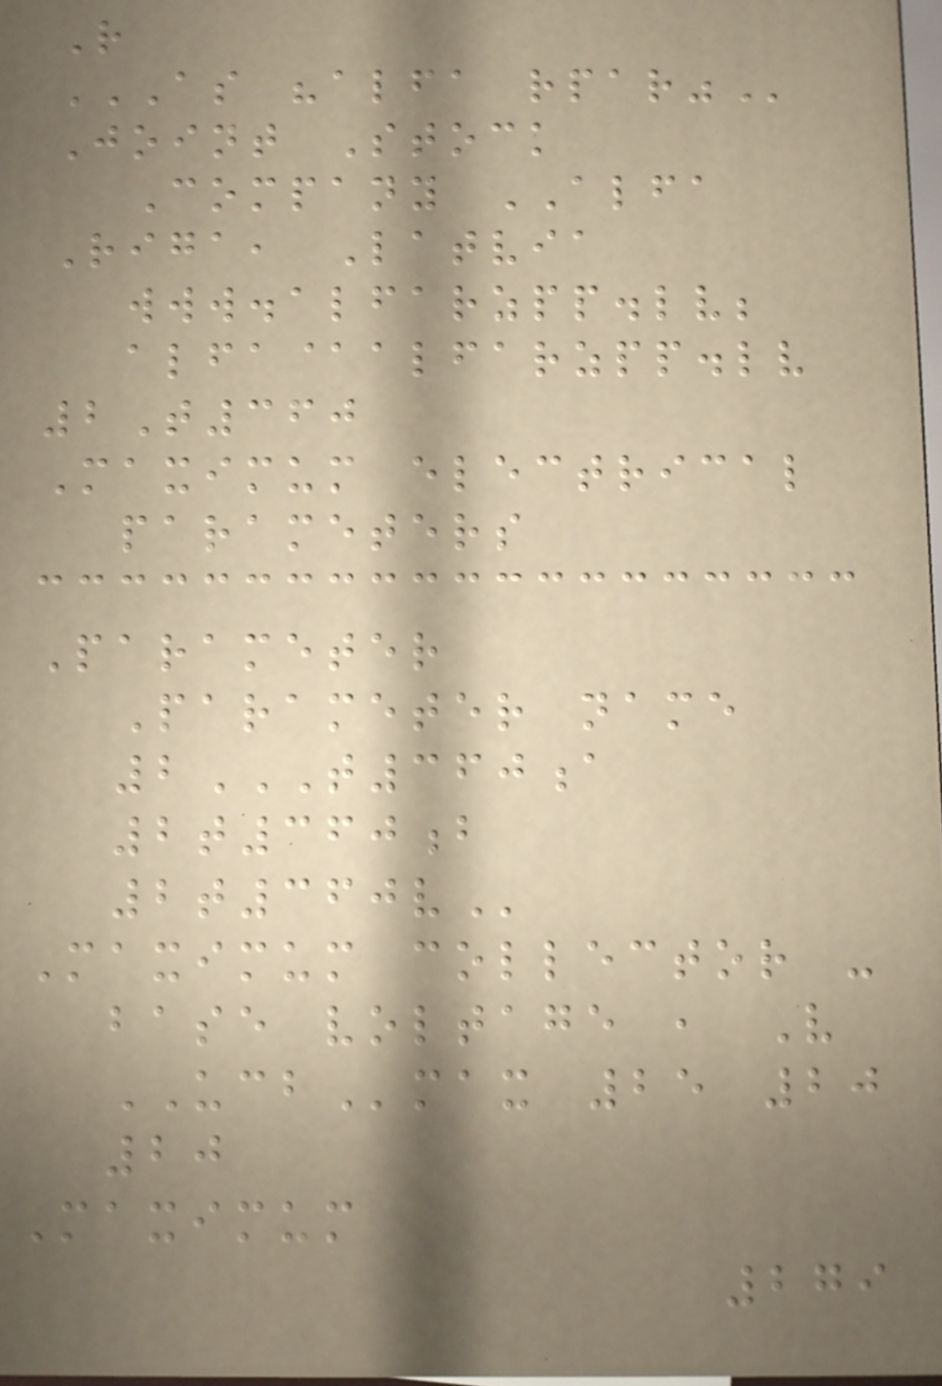R
AS "ALFA RPAR"
Joint Stock
Company ALFA
Riga, Latvia
www.alfarzpp.lv;
alfa@alfarzpp.lv
2T360
Maximum electrical
parameters
Parameter
Parameter name
2T360A
2T360B
2T360V
Maximum collector -
base voltage , V
UCBmax 25 20
20
Maximum
279
